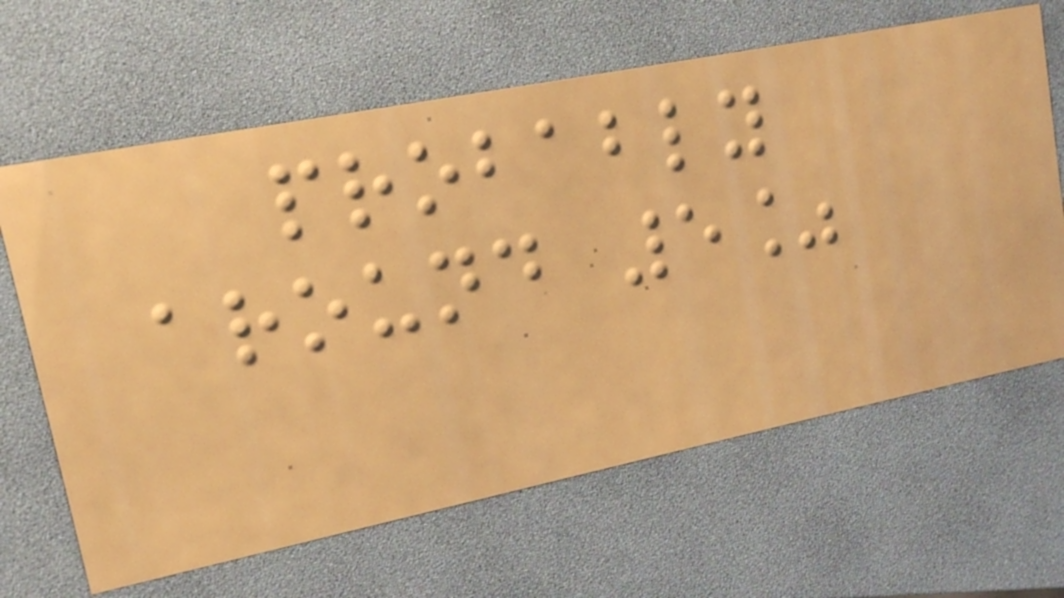probably
around 5%
